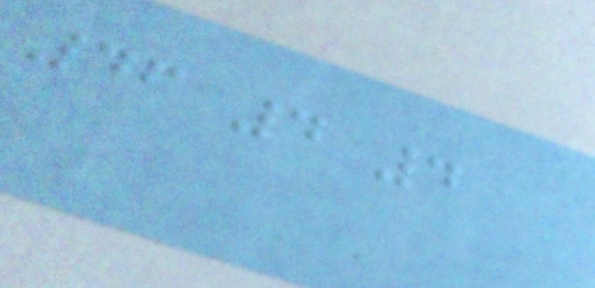46 4 4
